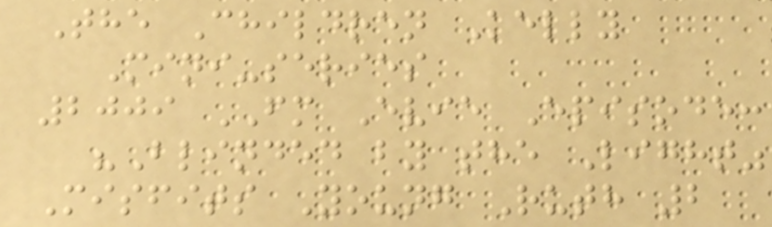The Children Kelly
Mini-series
2009 FM Evie Episode:
"Blinded by the Light"
Misfits Young Ruth 2
